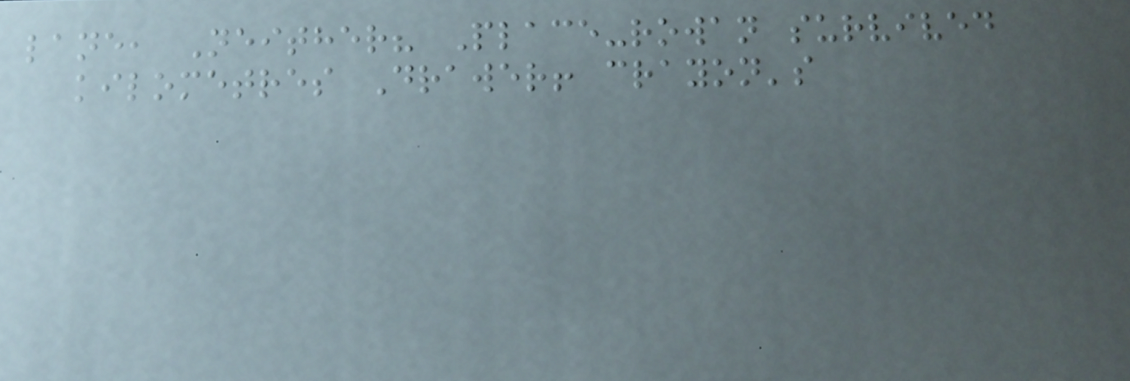lane, Neither? Place-rowan survived
kilometres Drawer! crayon's
